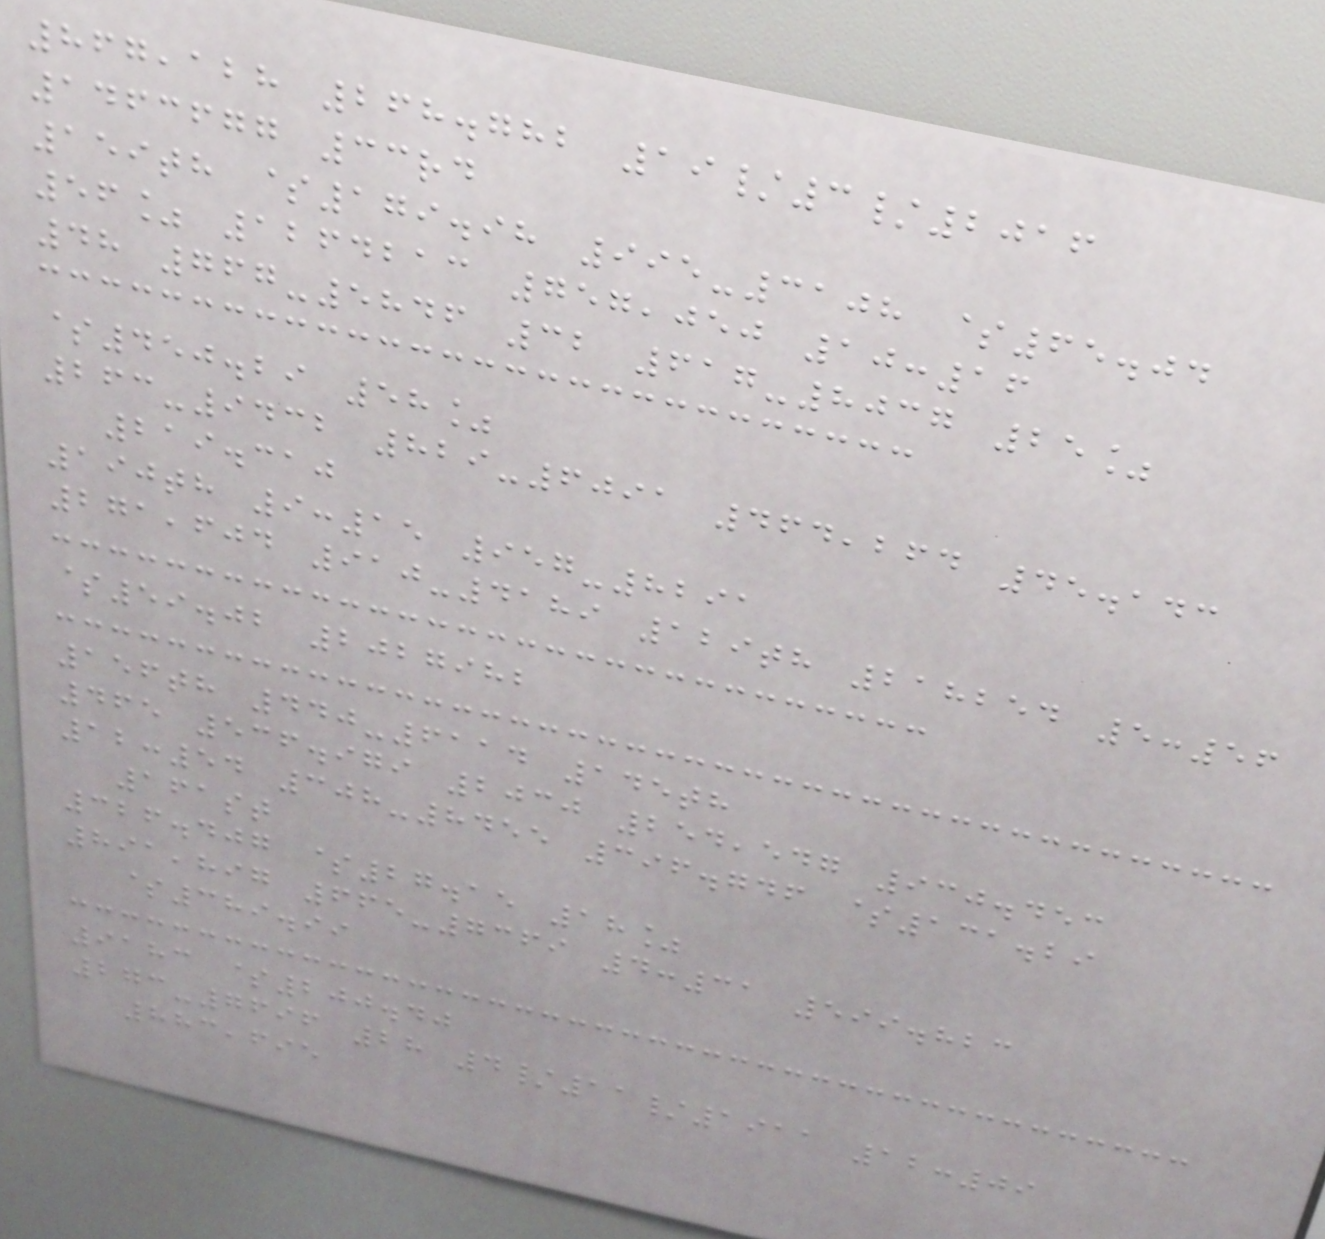867,128 268.782 19/3/2016
1463677 33rd
159th $179.98 995-3108 $65.04
56% 1264213 757,050 10:16
48 767-5846 32 617-8037 25%
$450.29 58%
263-9432 829-6091 464,264 45.143
219.310
190th 9:15 957-8291
271,604 910-4189 129th 218254 5:56
$59.02 2027982
156th 440-6114 145th
465 536.979 2030 254,547 930.453
12:54 308-8455 396.746 $131.29
161st
326.407 $27.15 18%
891,897 665-7369 4:31 599.823
$389.99
9183 $200.40
273-7696 28 4/11/1911 12:09
883,695
